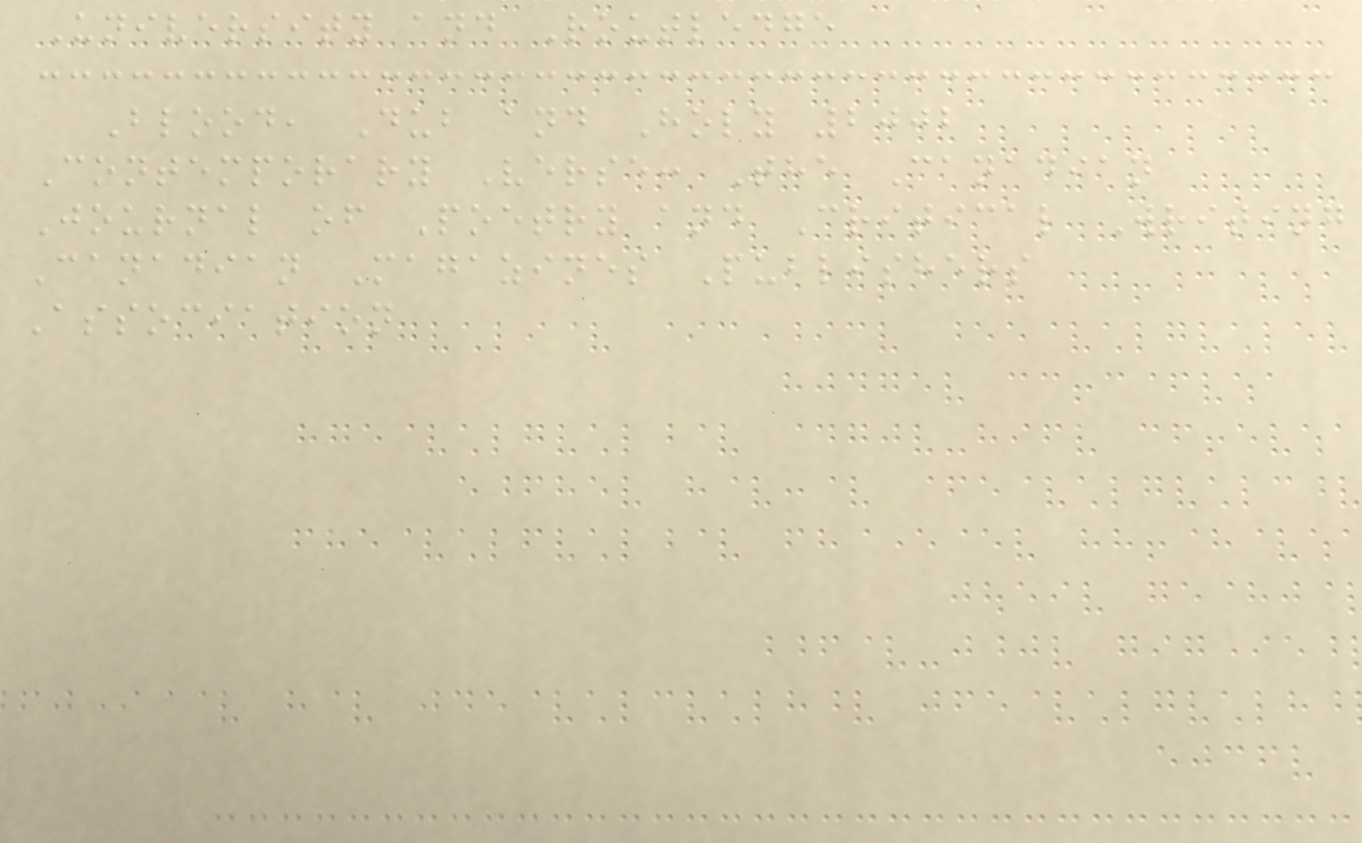University and Routledge
Blood, Dub and Holy 2002
Contemporary Verse: The Canadian
Journal of Poetry and Critical Writing
Canadian Magazines Publishers
Association
